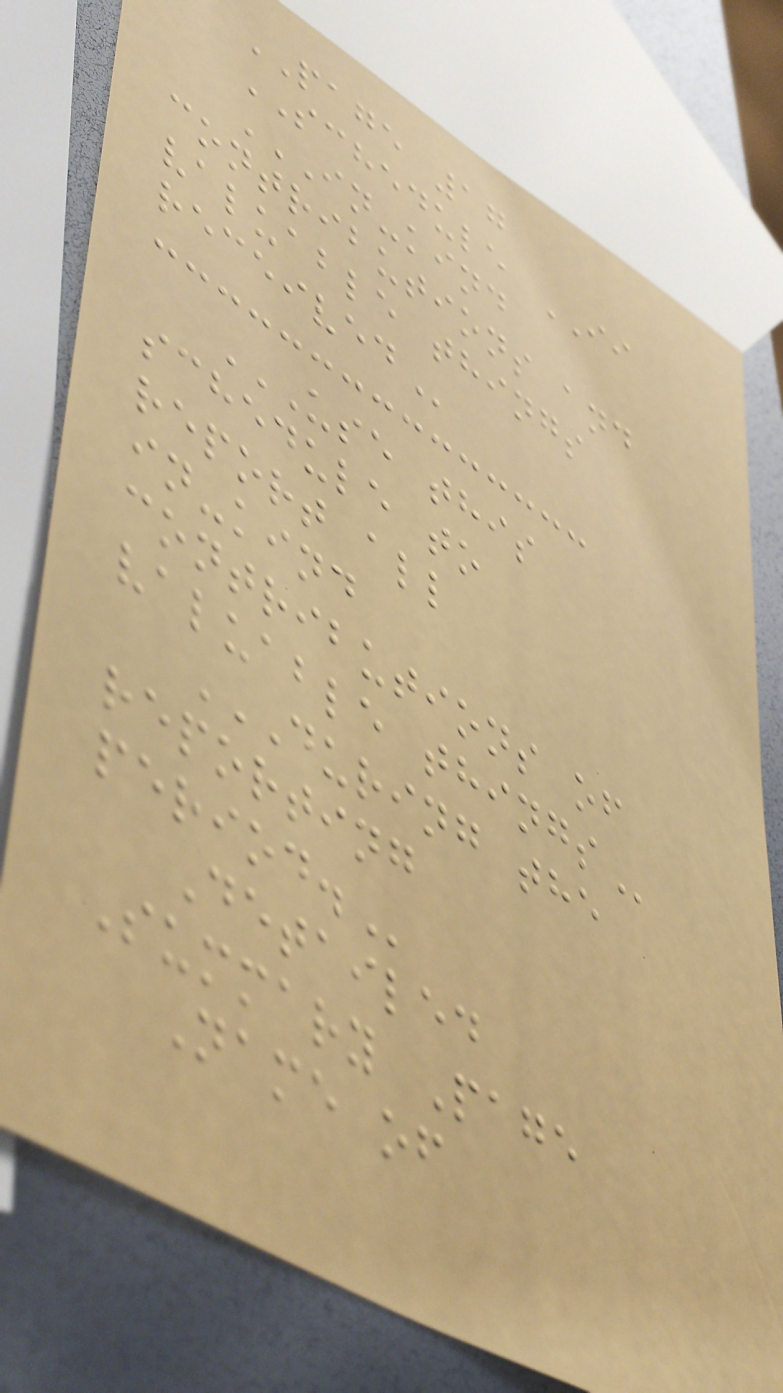PAGE 17
SCHEDULE II
IN-KIND
CONTRIBUTIONS AND
VALUABLE THINGS
RECEIVED
USE THIS
SCHEDULE TO
REPORT ALL
IN-KIND
CONTRIBUTIONS OF
VALUABLE THINGS
DURING THE
REPORTING
PERIOD.
Detailed
Summary Page
Name of
